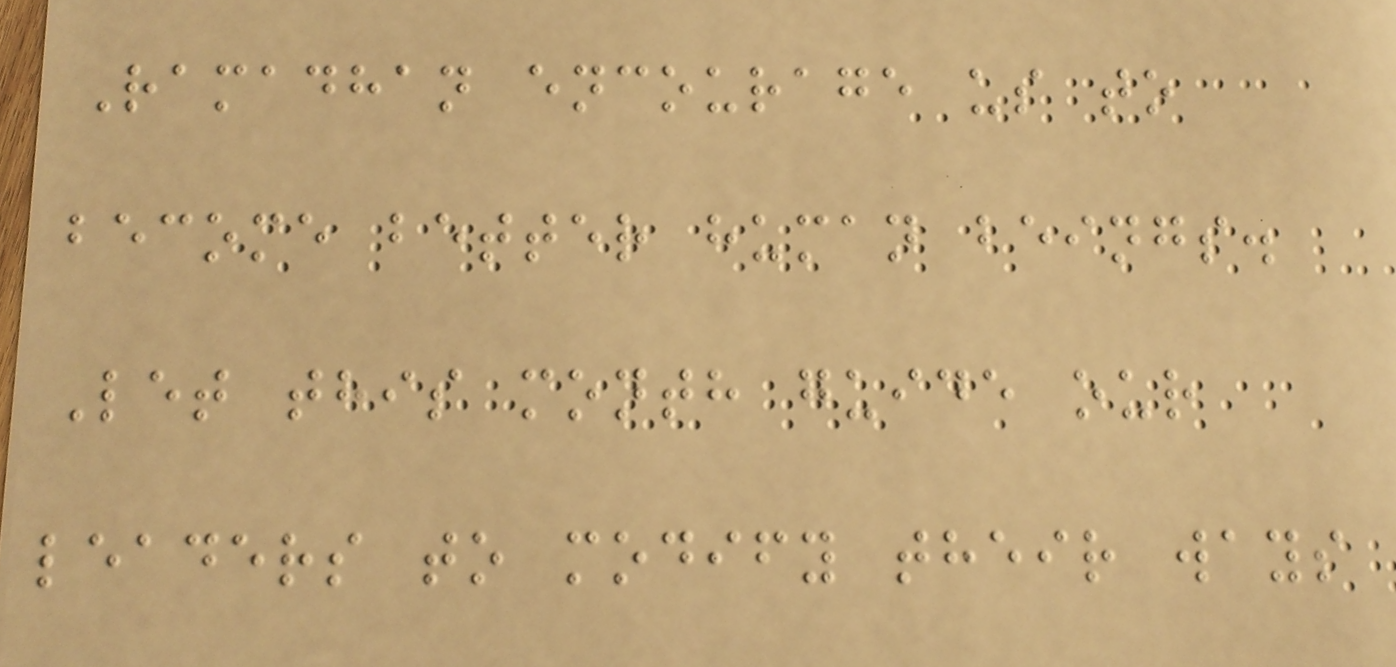Ramadhan encourage us to
become better human beings.
Let this month guide our
leaders to modify their ways
